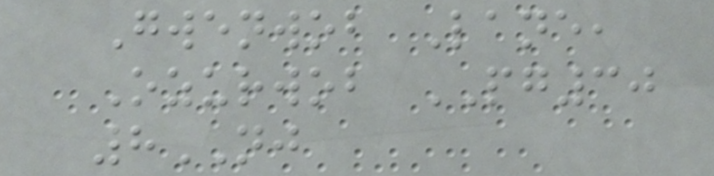Gwenwob Lane,
Ozurwob PG30
8NJ
